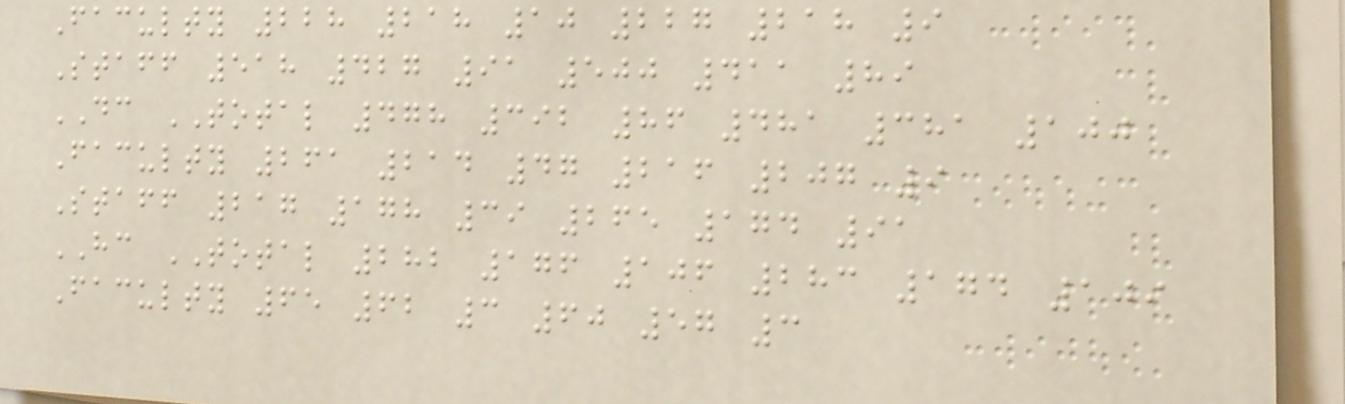Faculty 228 218 10 227 218 9
Staff 518 427 91 500 411 89
DC TOTAL 478 392 86 481 381 100
Faculty 261 214 47 216 207 9
Staff 217 178 39 265 174 91
HC TOTAL 282 176 106 283 174 109
Faculty 65 62 3 60 57 3
